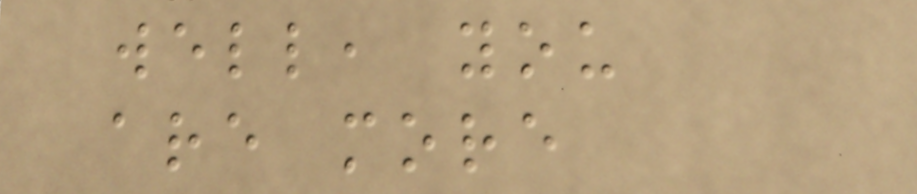well, you
are more
